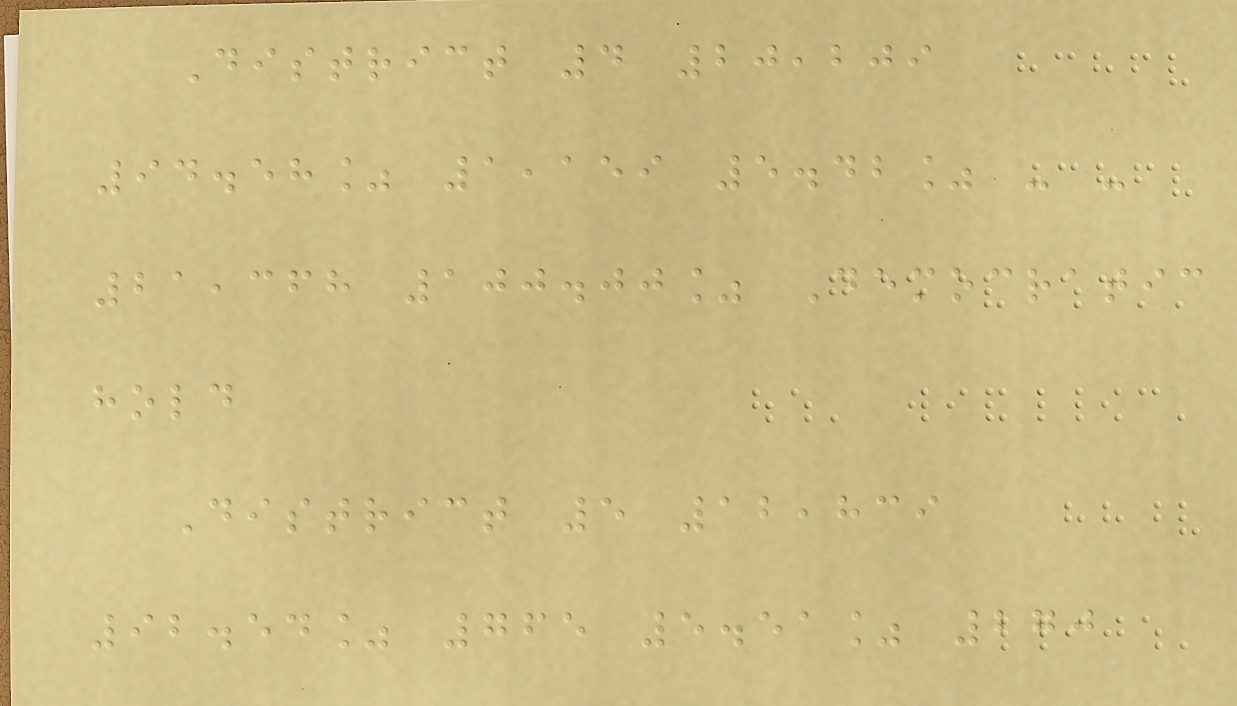District 4 20,209
94.58% 1,159 5.42% - -
21,368 100.00% Democratic
hold
District 5 12,839
92.54% 765 5.51% 270
